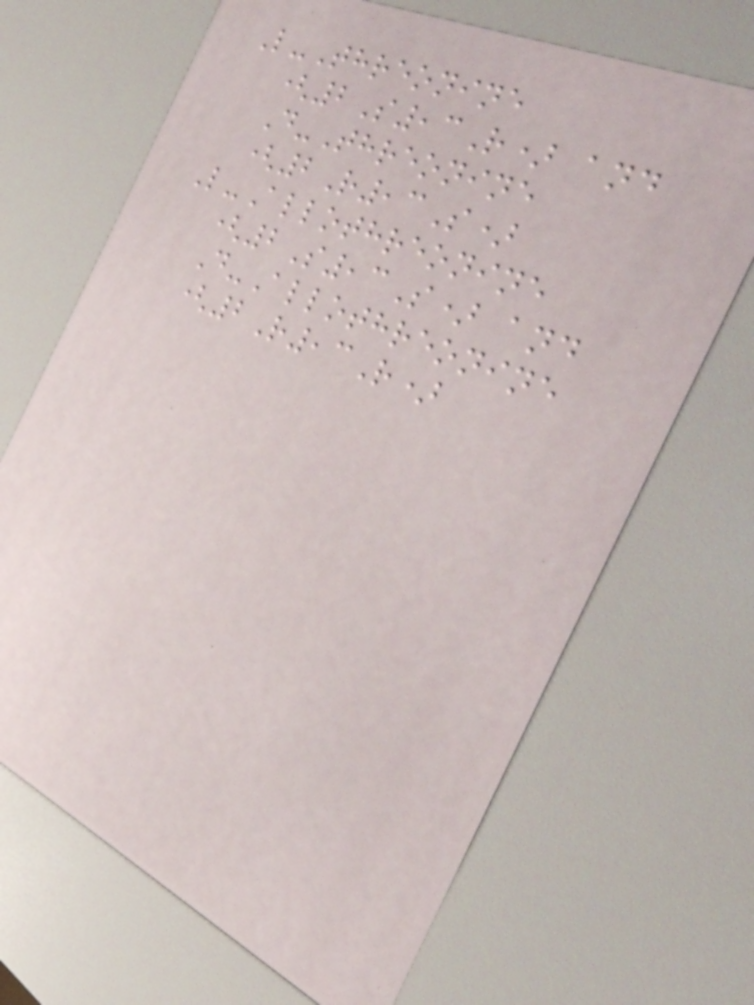L-Threonine
(2S,3R) and
D-Threonine
(2R,3S)
L-Allothreonine
(2S,3S) and
D-Allothreonine
(2R,3R)
